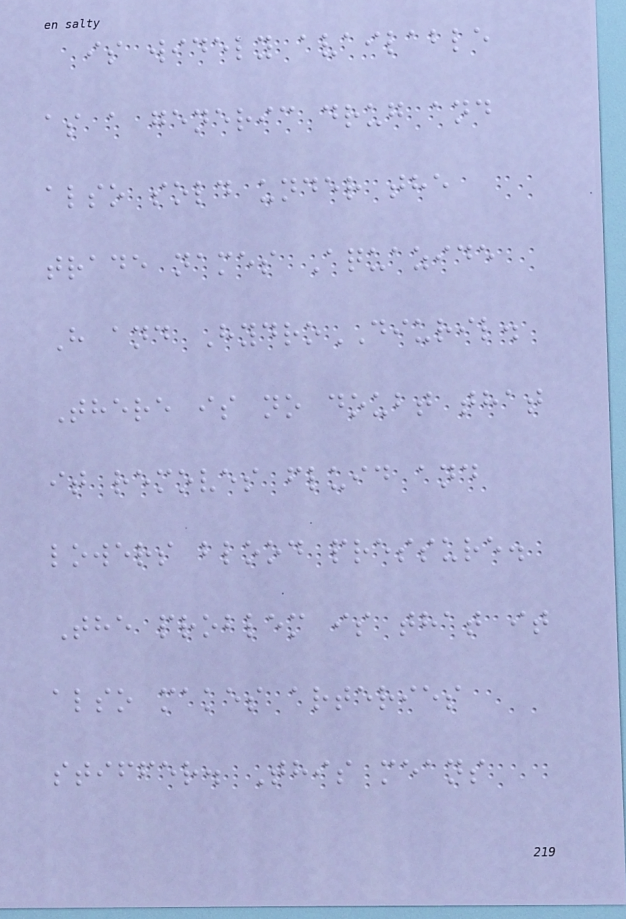is widely available
as a generic drug and
also sold under the
trade names Aquazide
H and HydroDIURIL.
There is no doubt that
it removes fluid and
lowers blood pressure.
The problem is that it
also makes arteries
stiffer. This means
